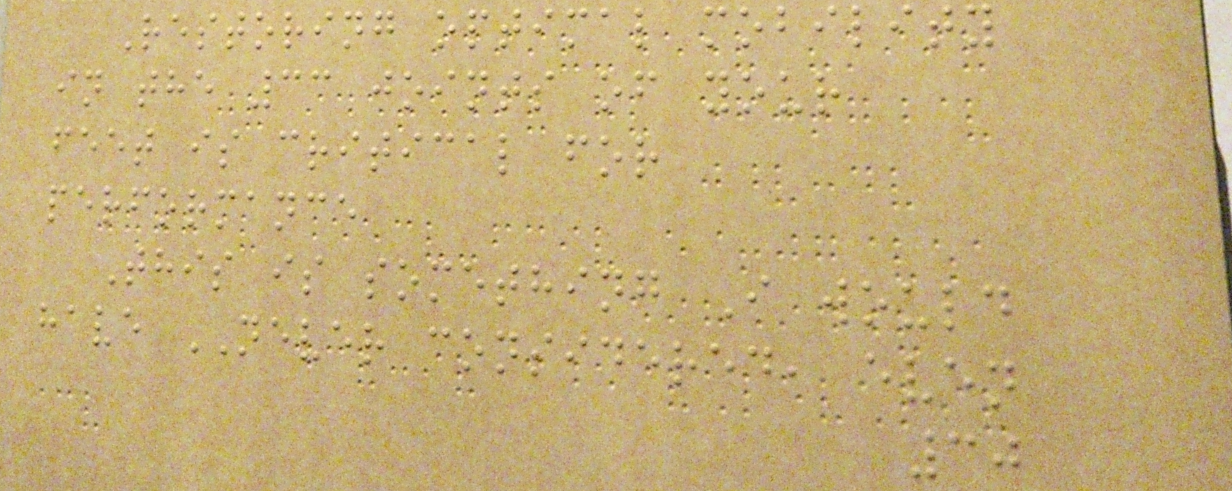Restoring optimal mobility
in the 33 joints of your
feet is critical for
performance
This is something I would
have NEVER considered, even
30
